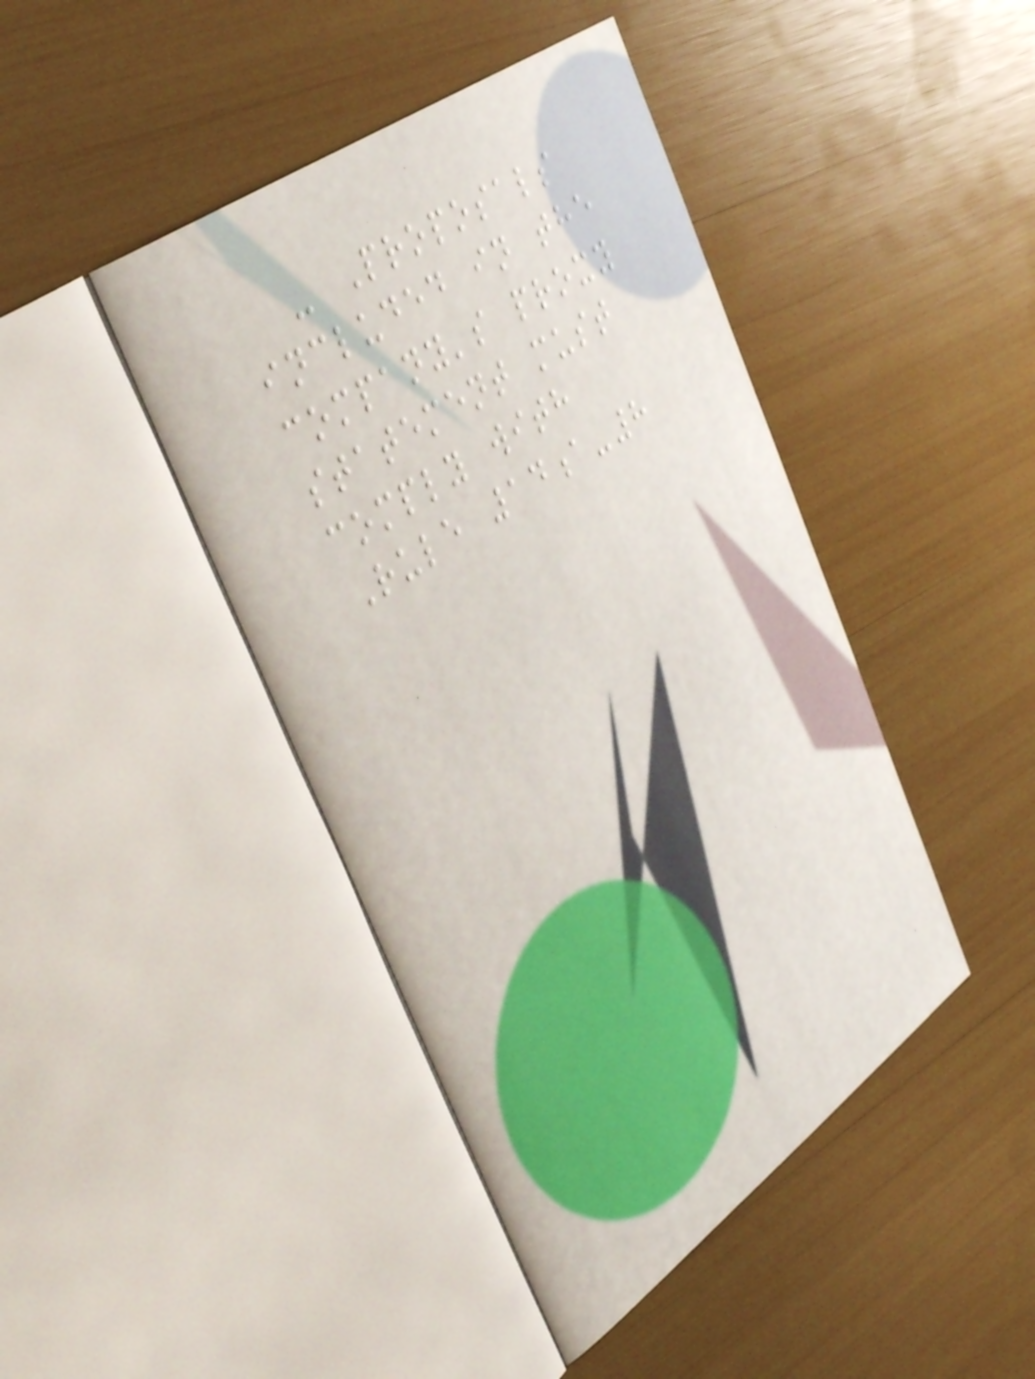- Proposals
included in the
company's proxy
statement must
comply with
Rule 14a-8
